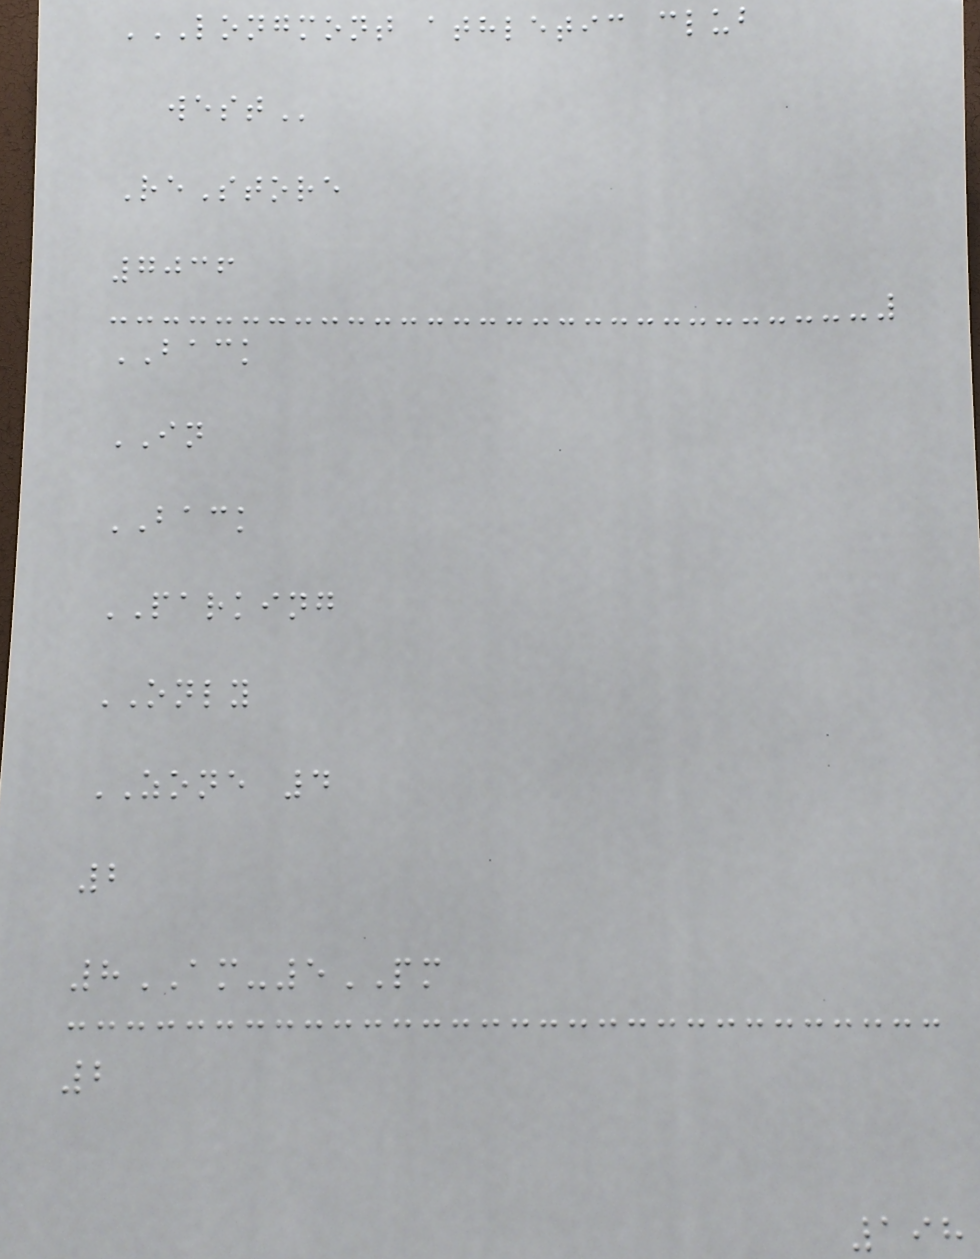LONGMONT ATHLETIC CLUB
WEST
ReStore
7036
BACK
IN
BACK
PARKING
ONLY
ZONE 4
2
8AM-5PM
2
198
